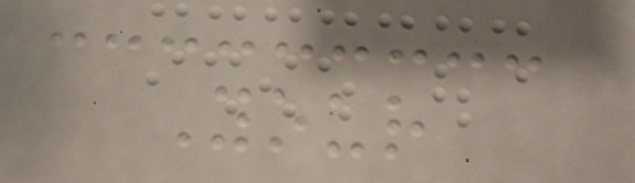Your
